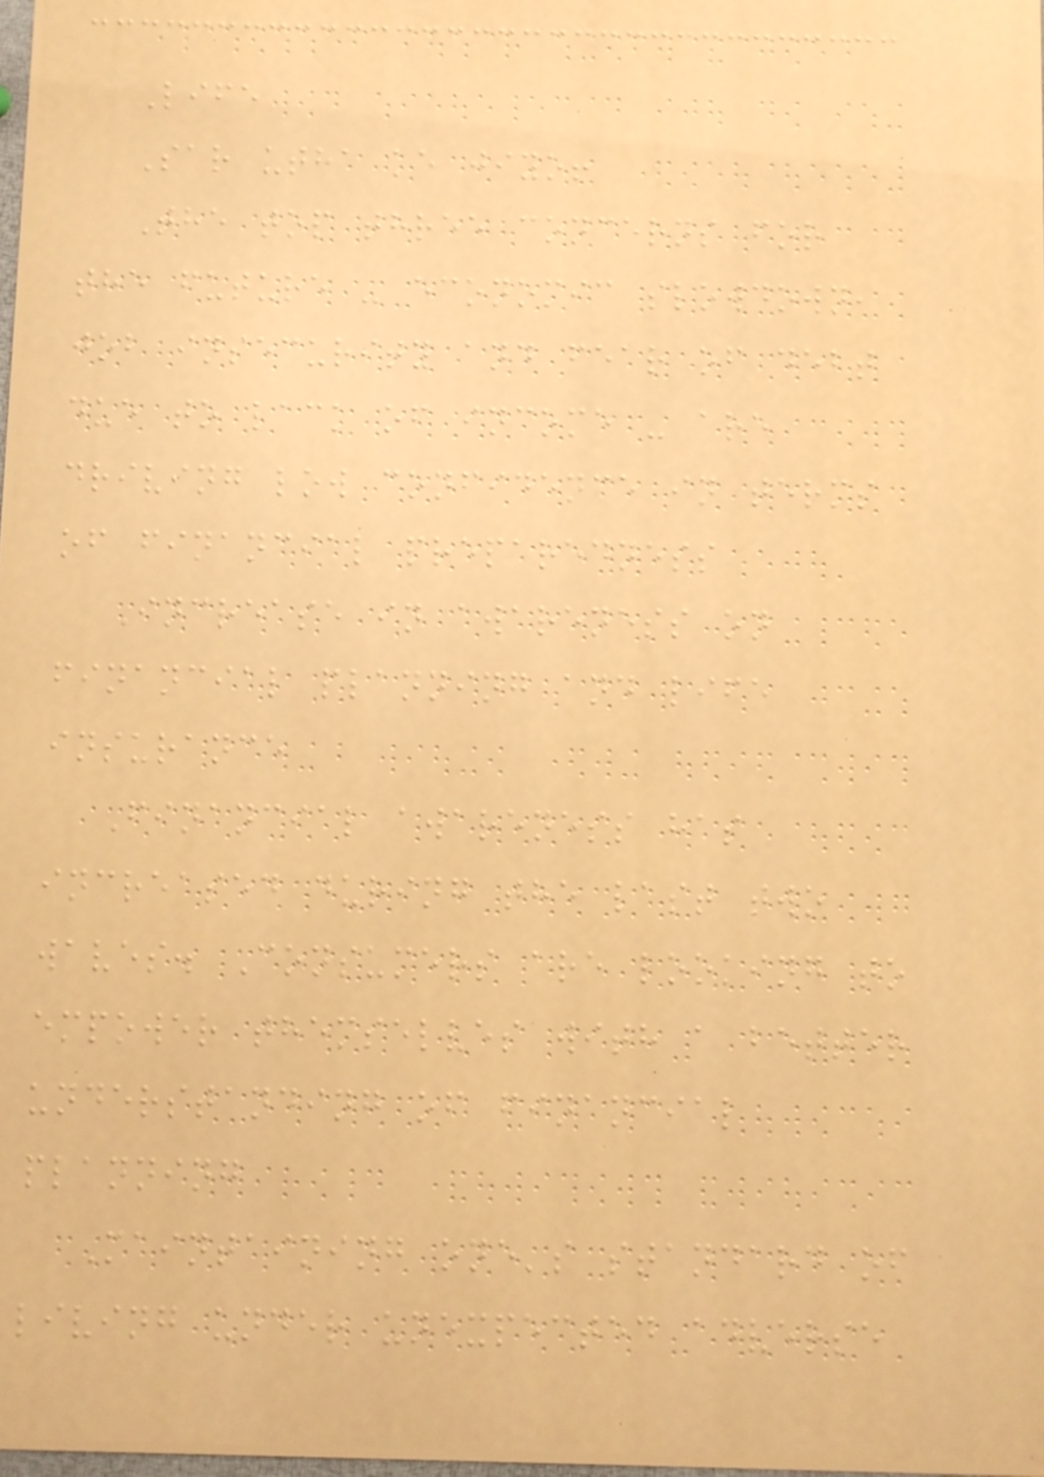Life
Sar utha ke jiyo!
The top three concerns for
the future - economic slowdown,
job insecurity and fear of debt
due to lack of income - are
driving low confidence in terms
of financial preparedness
Increase in awareness on
financial planning and life
insurance
Financial awareness has
increased during the last two
waves. Consumers are looking to
empower themselves with a better
understanding of financial
planning
Maintaining one's standard of
living under unexpected adverse
